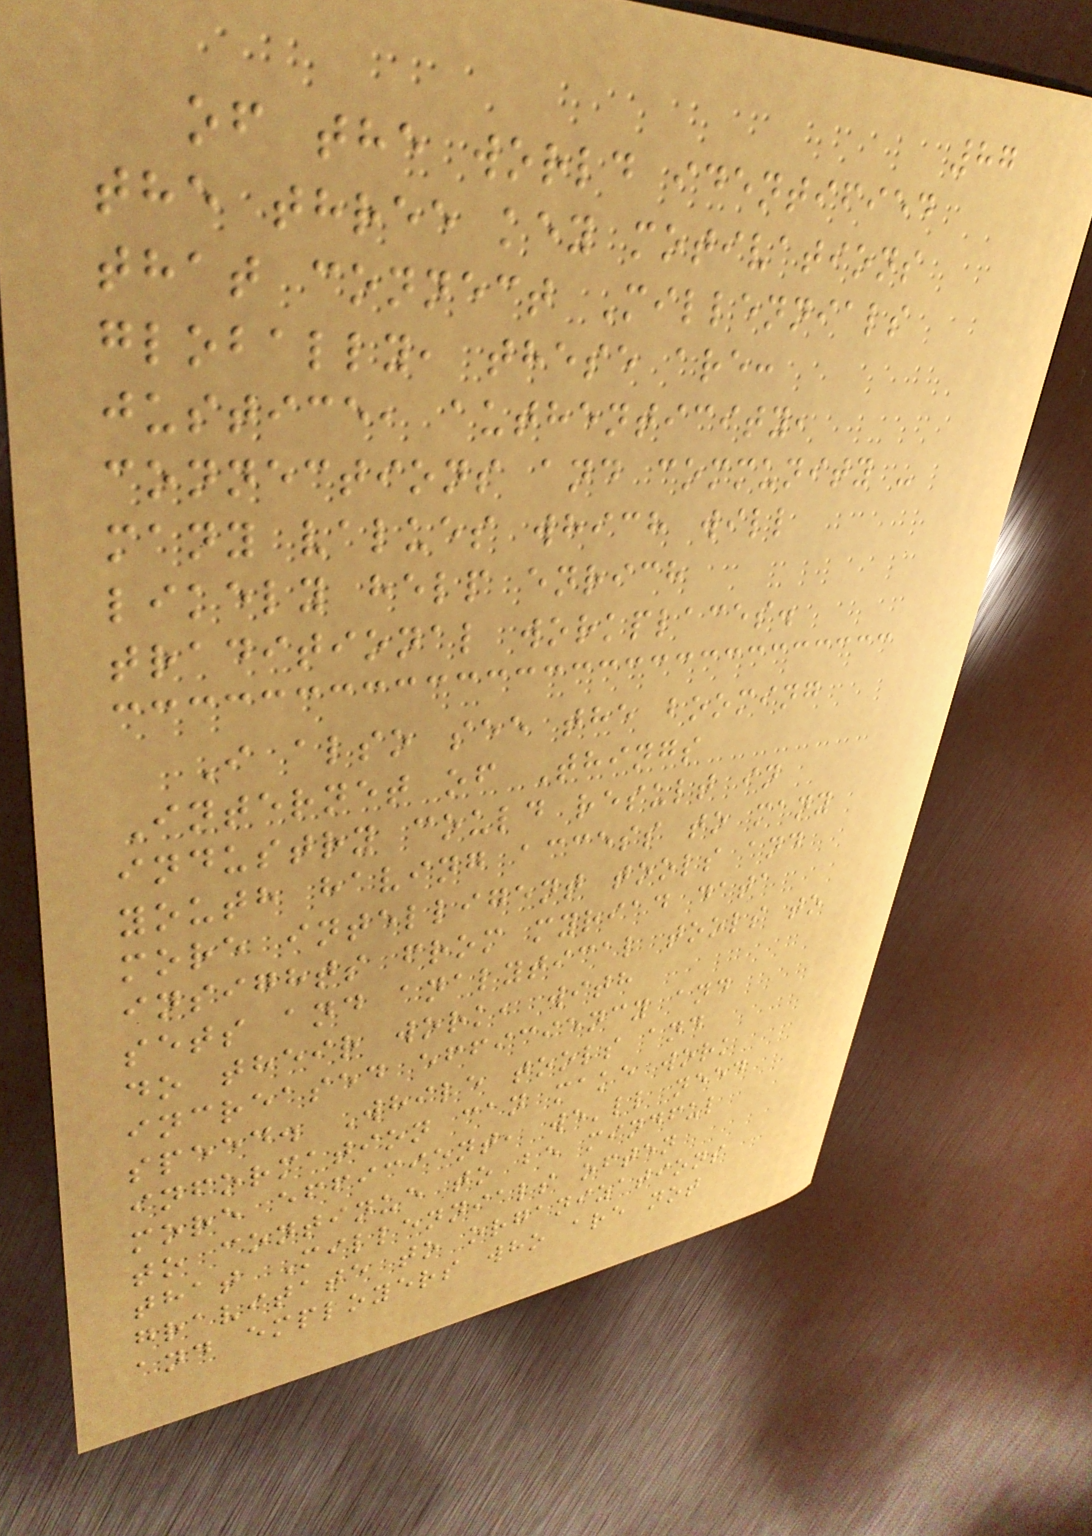87
of the world identified
the three key motivations
that connect Millennials
globally, these are:
justice, authenticity,
connections and community -
many values which will
likely help enrich
traditional workplaces.
I also see the booming
Internet of Things
industry could result in
youth having access to many
more intelligent tools and
insights from myriad data
sets and analytical tools to
do their work, with
increased efficiency and
speed. While tools and
information can make work
more efficient, we'll need
to continue to be mindful
that Millennials often
gravitate to organizations
and employers who are not
